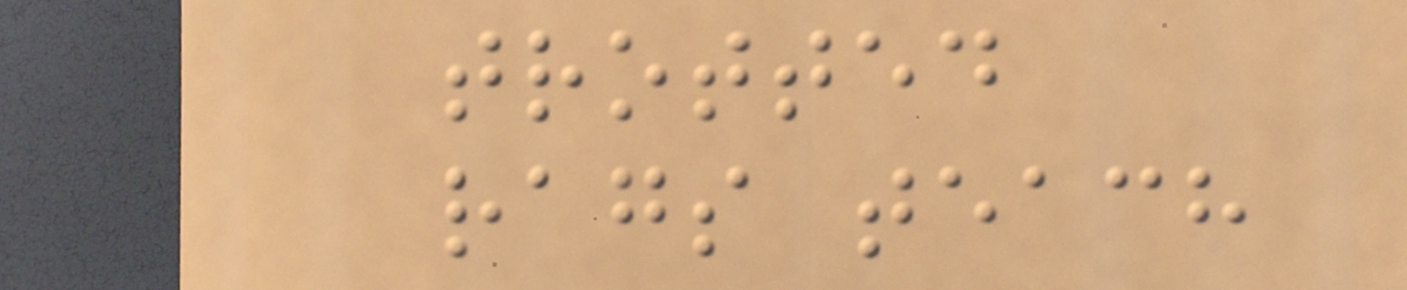trotted
rags teach
